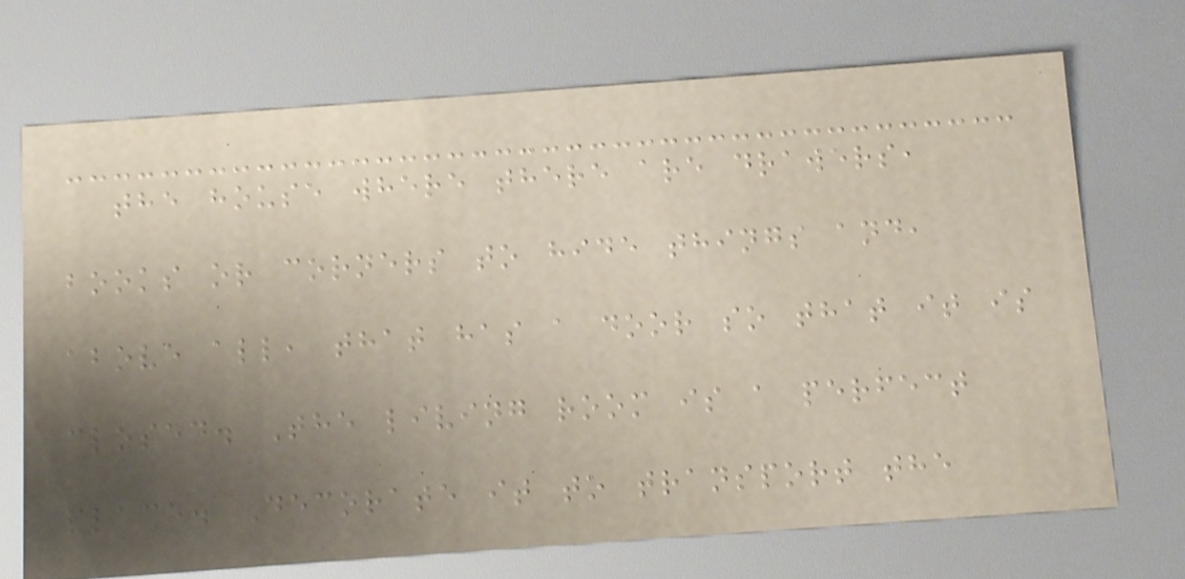the house where there are drawers,
books or corners to hide things and,
above all, that has a door so that it is
closed. The living room is a perfect
place. Decorate it to transport the
